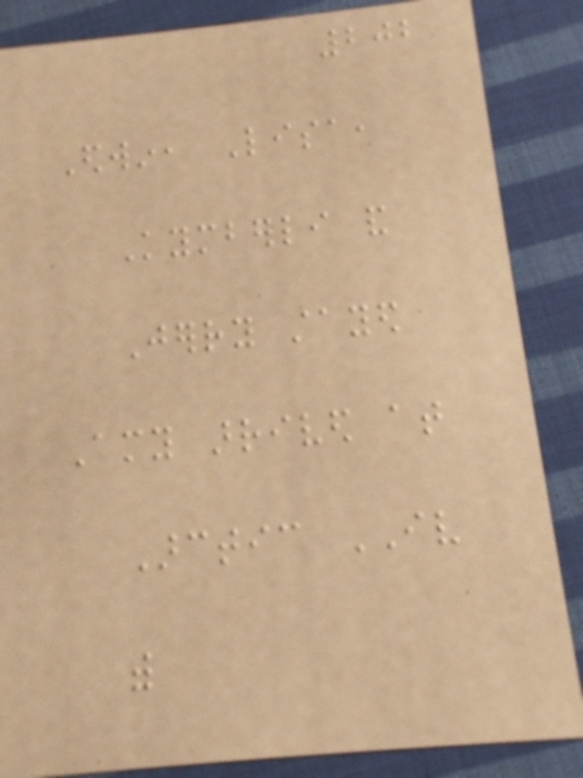202
Edwin, Lisa,
Kymberli and
Jerry stayed
Amy arrived at
Arctic IV
with
